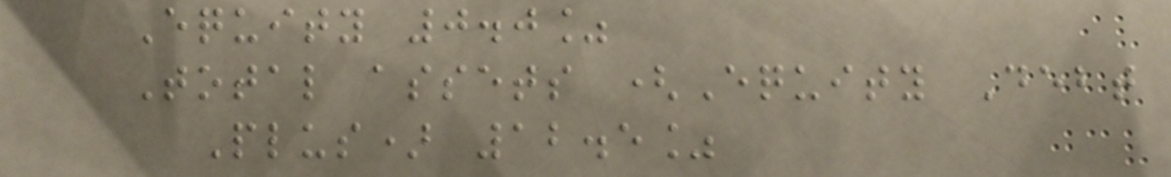Equity 0.0%
Total assets (Equity Debt
Plus) 12.5%
